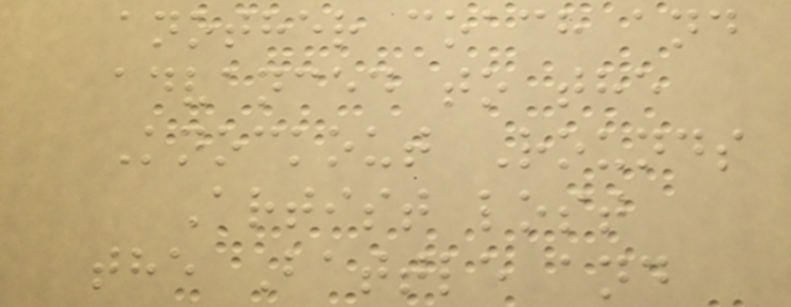another coach and
advanced to the
Knockout Rounds
Artist lost
the Battle and
